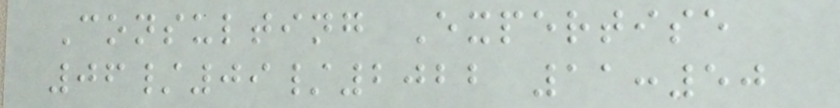Consulting Expertise
06/09/2022 11:50
